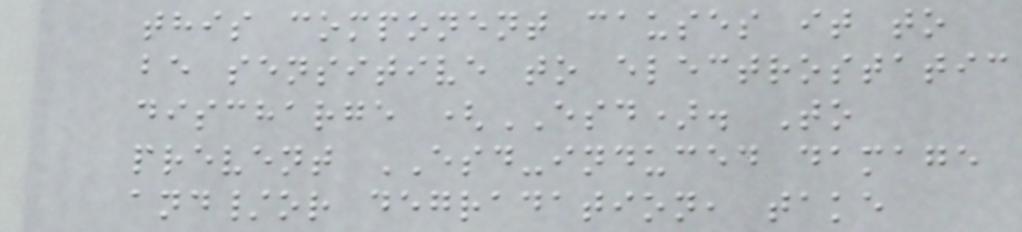this component causes it to
be sensitive to electrostatic
discharge (ESD). To
prevent ESD-induced damage
and/or degradation, take
